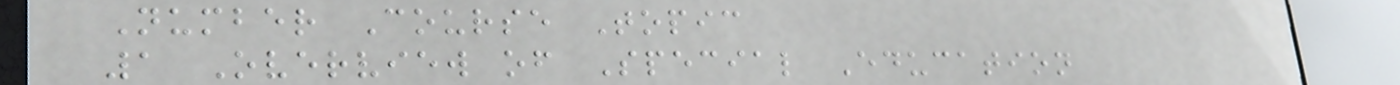Number Course Topic
1 Overview of Special Education
